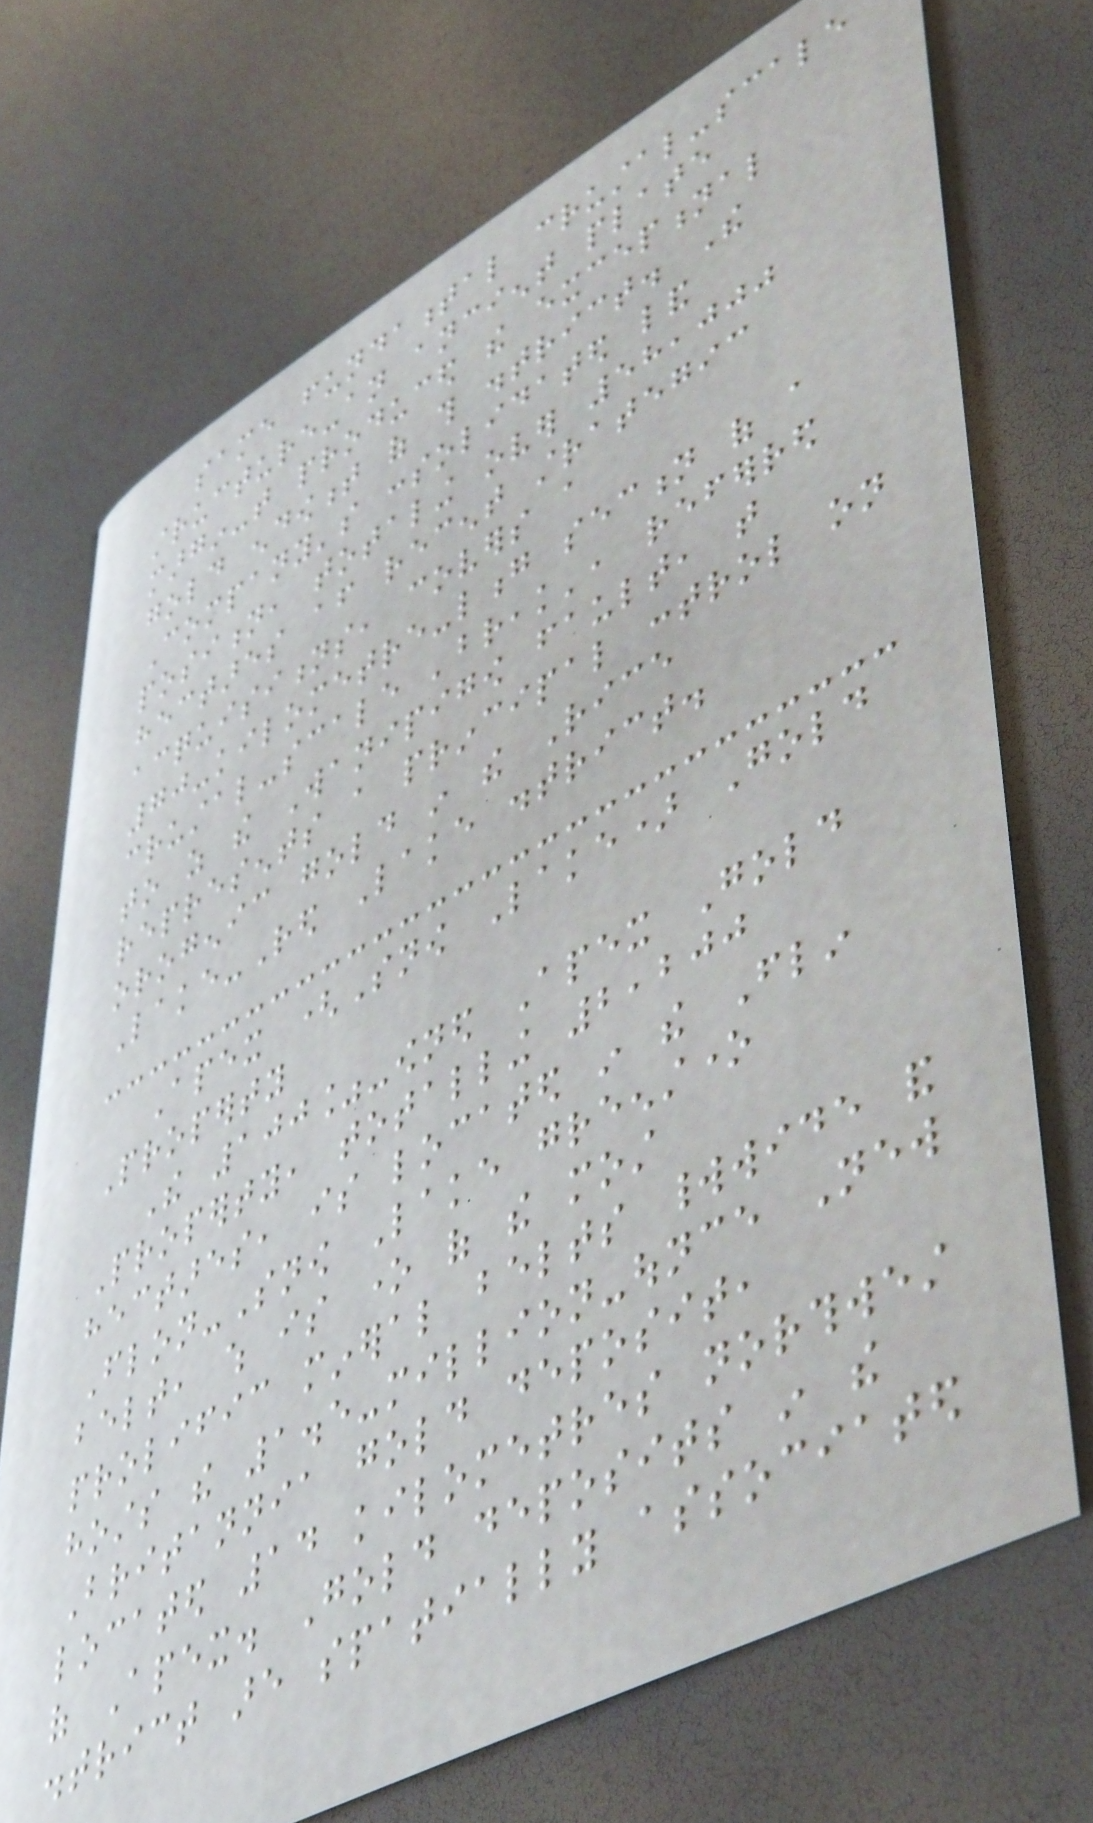same fundamental crustal-scale
structure-an ancient plate
margin-that produced the exceptional
gold endowment of this district. The
Company's consolidated land
position, totaling over 58,000
hectares after recent strategic
acquisitions, covers a
70-kilometre-long section of a
crustal-scale 'break', referred
to as the Wanipigow fault, that
represents a principal control on
orogenic gold in the Rice
Lake-Red Lake district.
Apex (Snow Lake) Gold
Property
The 100%-owned Apex Gold
Property, totalling 2,200
hectares, is located in the Flin
Flon-Snow Lake greenstone
belt, which is one of the most
prolific mineral belts worldwide and
hosts the 1.5-million-ounce New
Britannia gold deposit,
located 14 kilometres northwest
of Apex. Gold deposits in the
district are spatially associated
